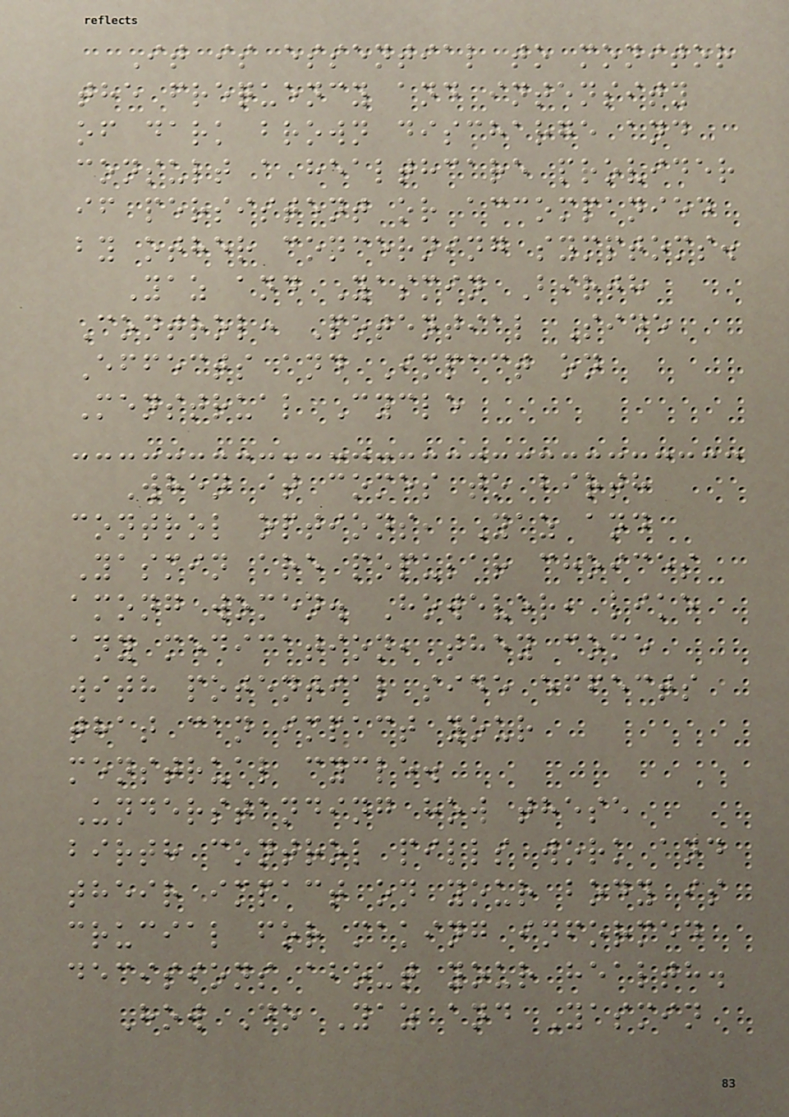It is essential to monitor
the frequency and intensity
of dark brown discharge and
consult a healthcare provider
if persistent or accompanied
by other concerning symptoms.
Yaz and Yasmin Birth
Control: Potential Side
Effects and Impact on
Menstrual Cycle
When it comes to birth
control options, Yaz and
Yasmin are popular choices
among women. However, like
any medication, they come
with potential side effects
that can impact your
menstrual cycle.
Understanding how these
birth control pills work and
their impact on your body is
crucial for making informed
decisions about your health.
How Do Yaz and Yasmin
